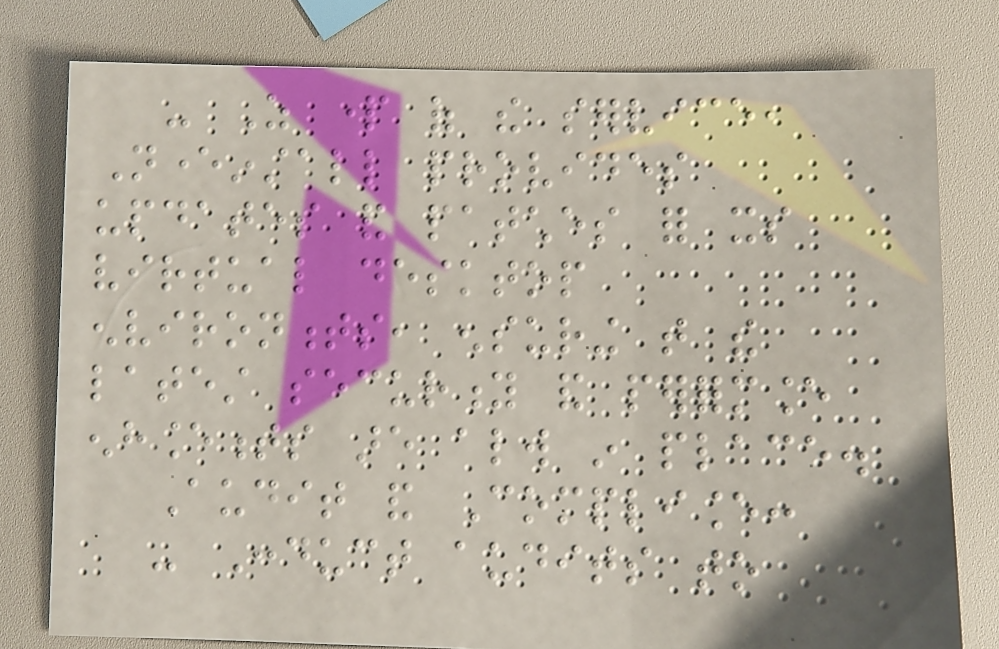- As part of the service,
Neverinstall provides
updates and patches for its
virtual desktop
environments, ensuring that the
latest security and performance
enhancements are always in place.
Audit and Compliance:
- Conduct audits to
